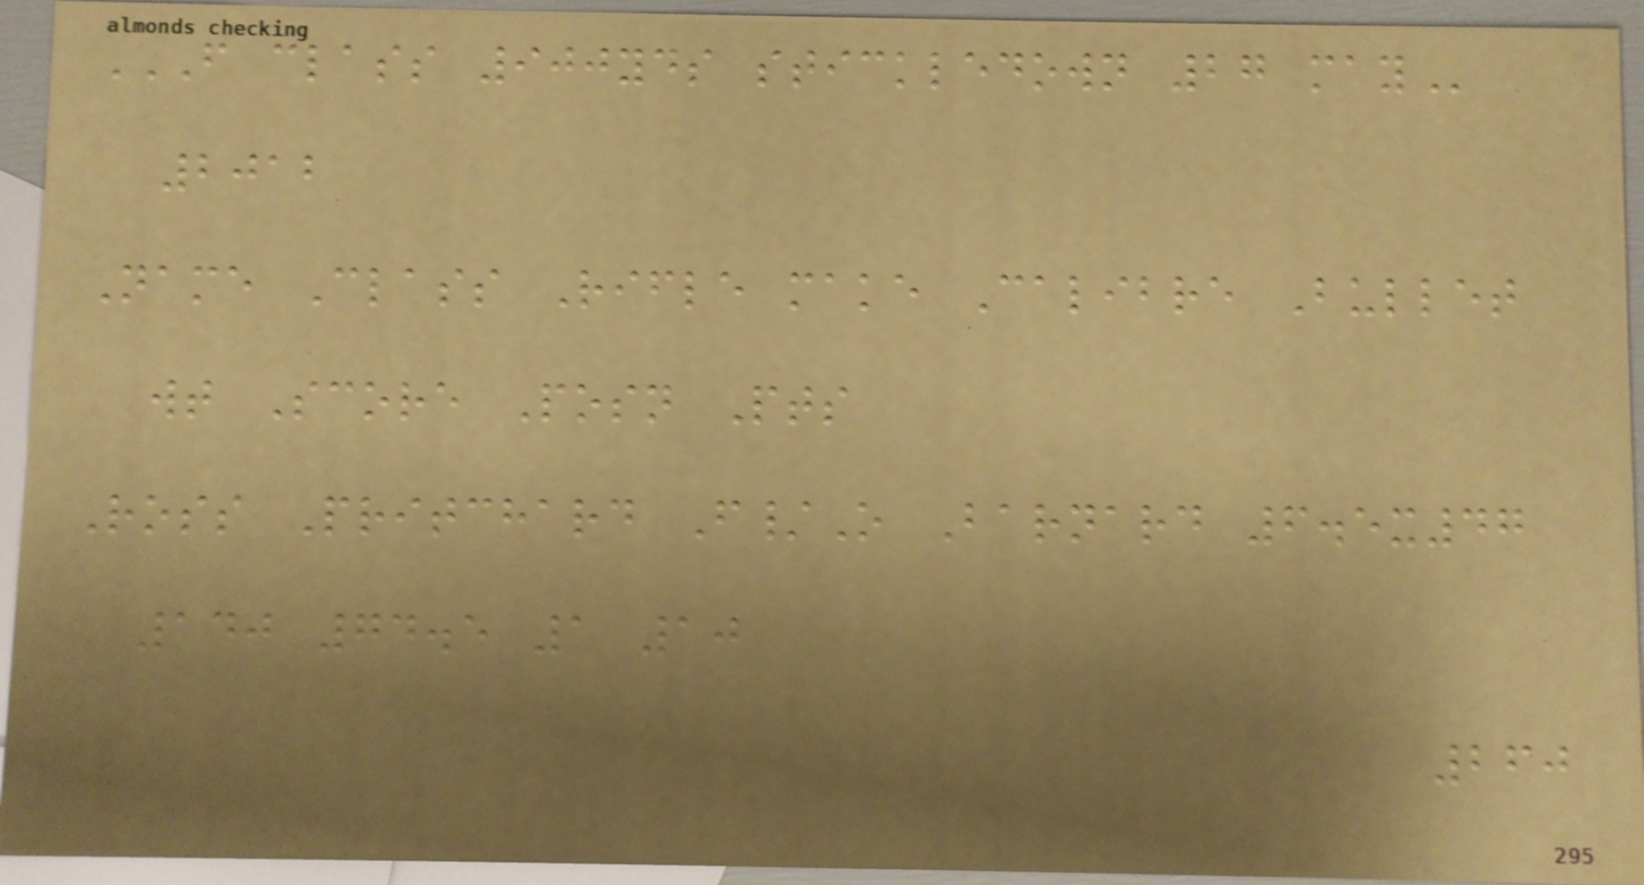F CLASS 900YDS STICKLEDOWN 27 MAY
2012
Name Class Rifle make Calibre Bullet
wt Score Posn Pts
Ross Pritchard F/O Barnard 6.5x47
140 74.5 1 10
260
